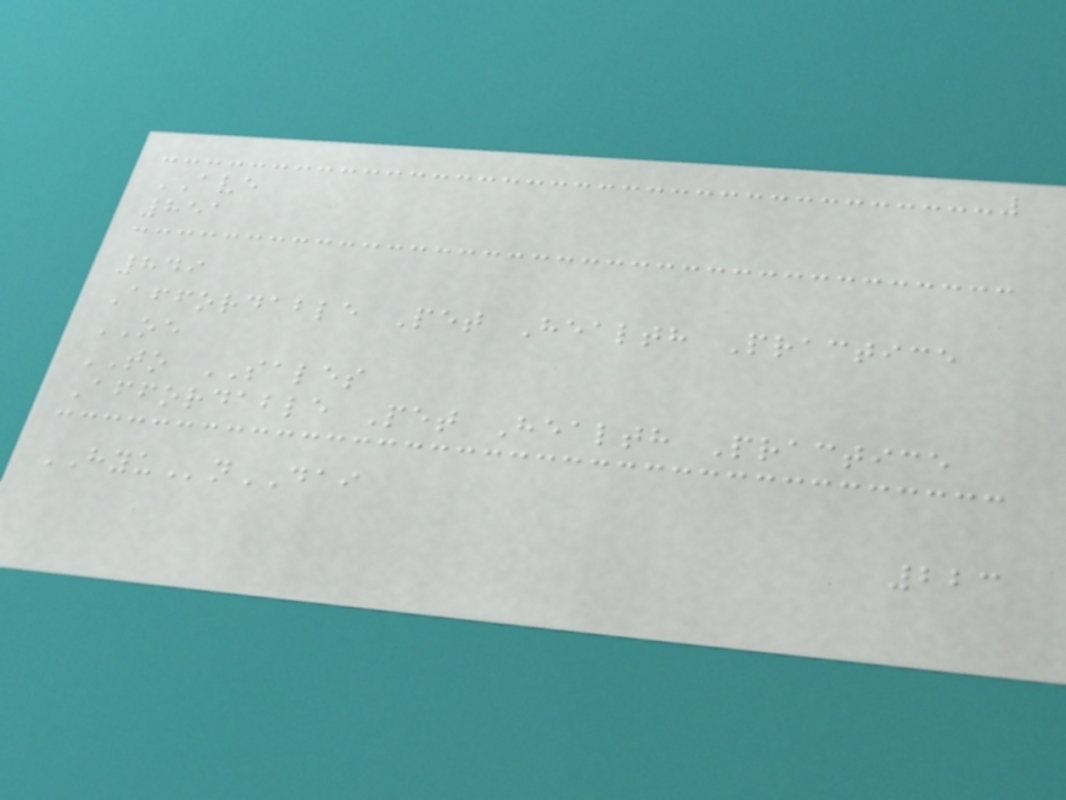AVE
851
849
Affordable Pet Health Practice
OE
TO SALES
Affordable Pet Health Practice
HYUnDAI
223
